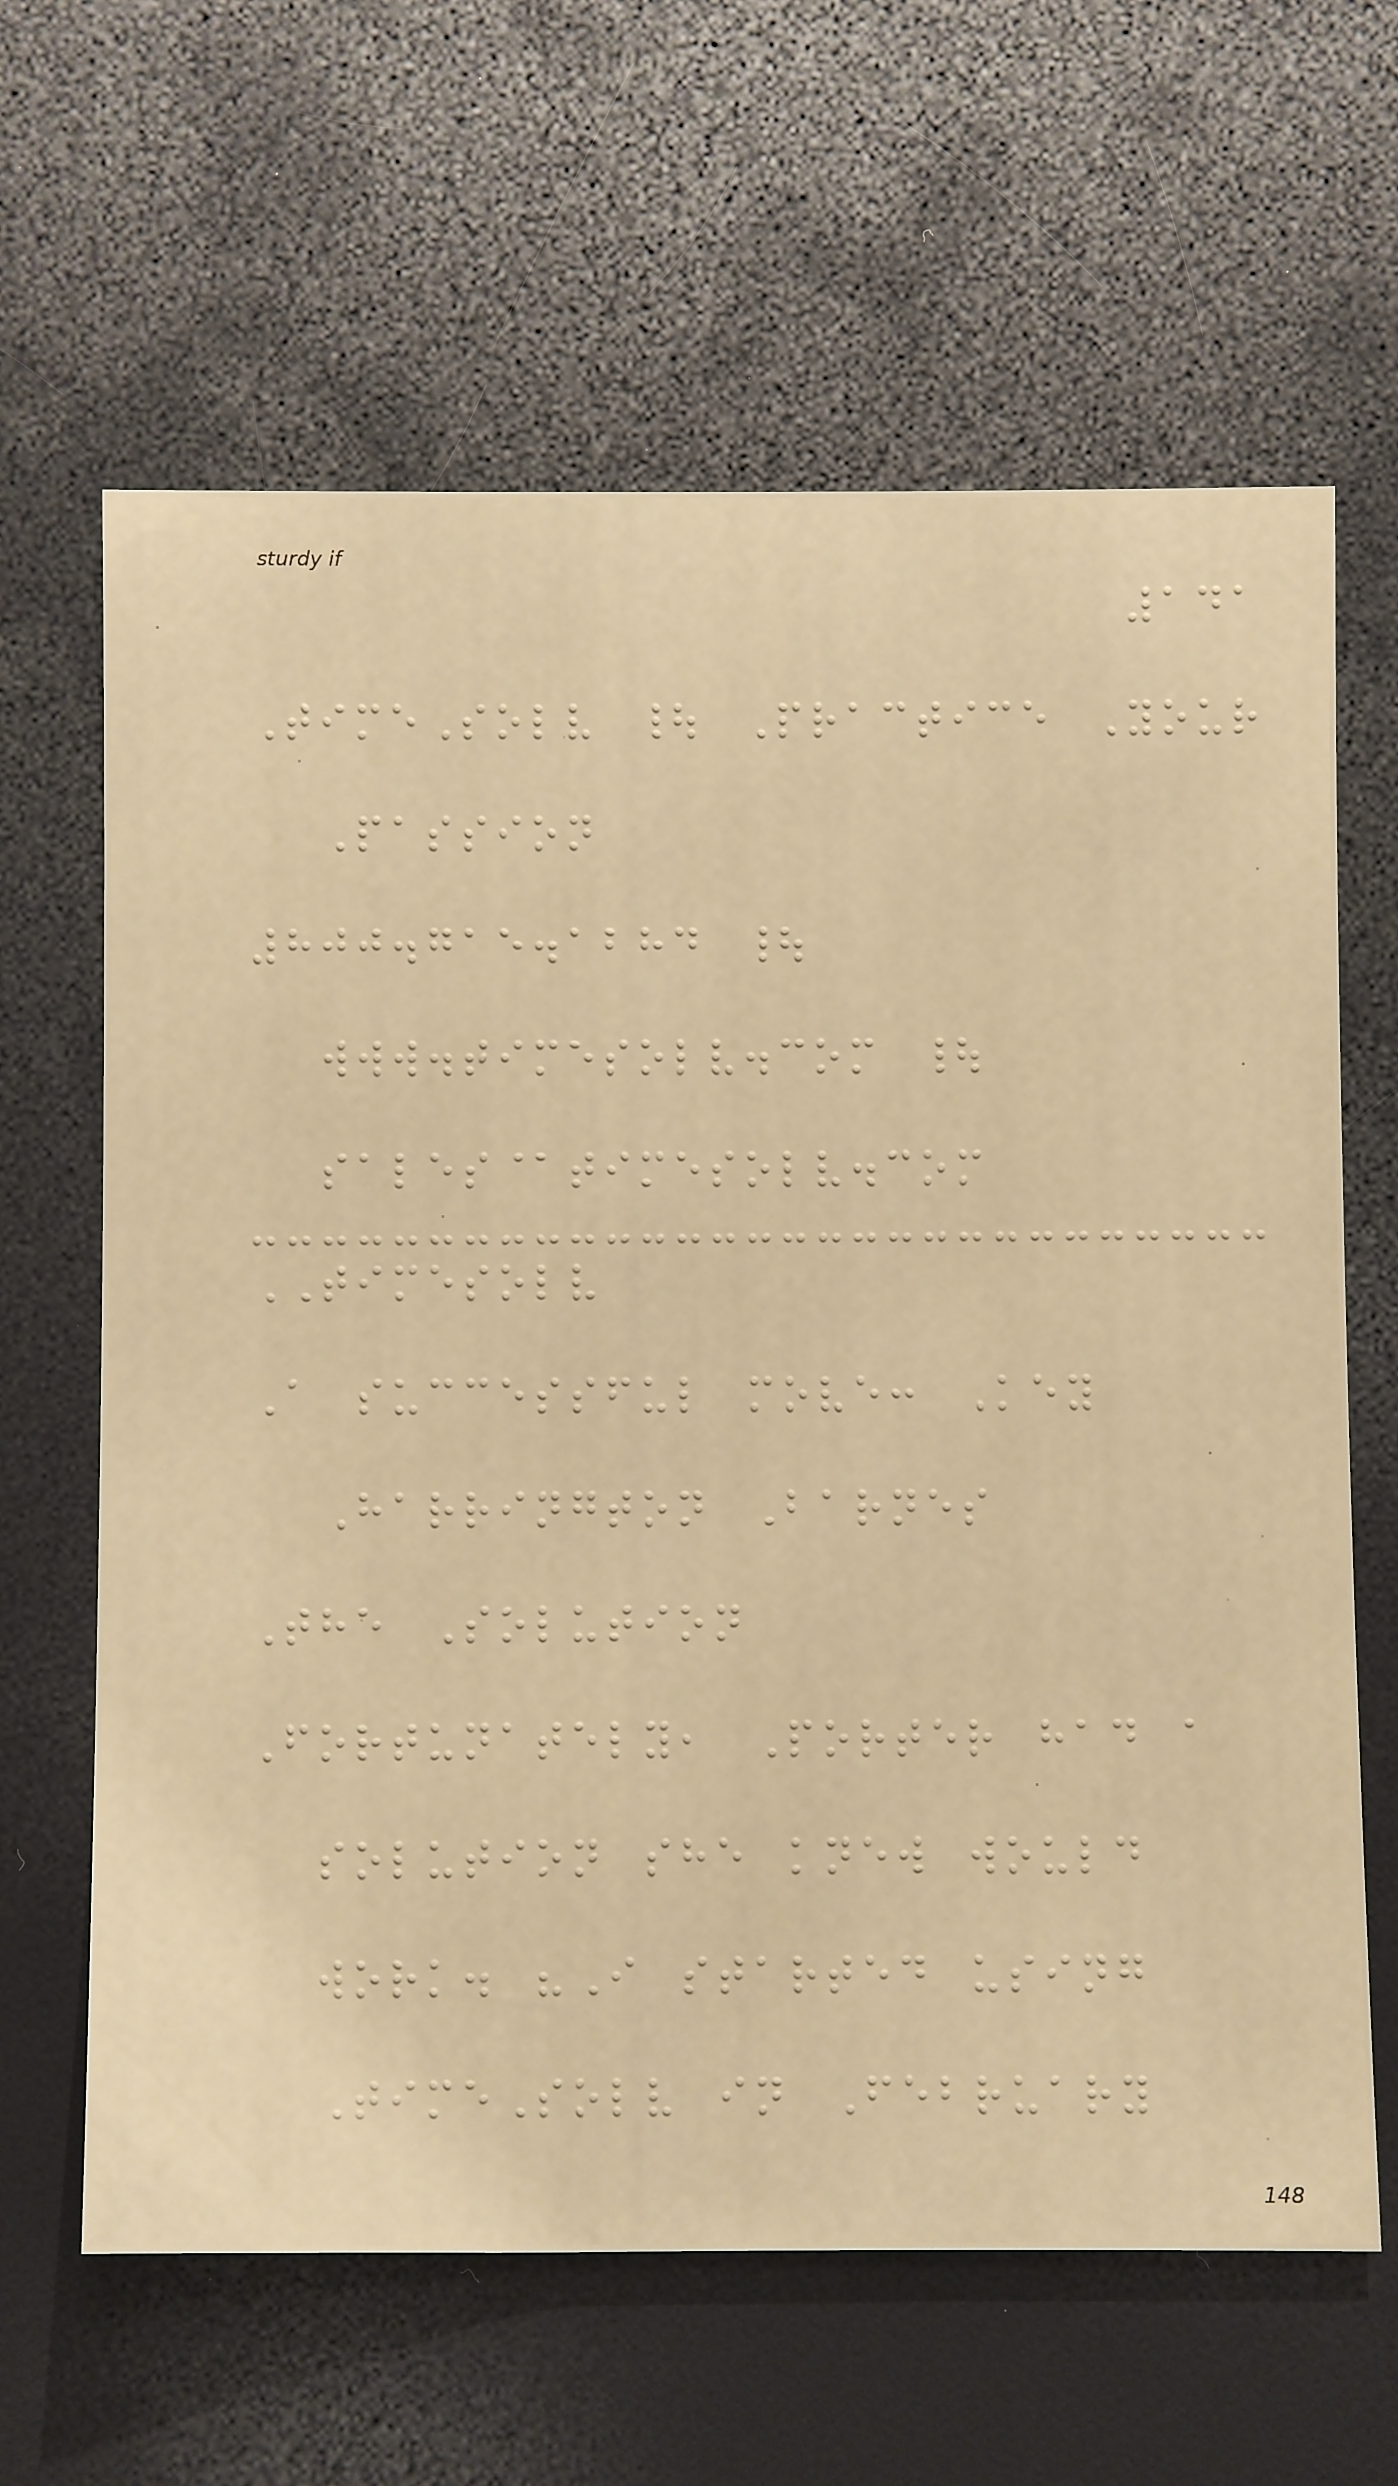141
TimeSolv | Practice Your
Passion
800.715.1284 |
www.timesolv.com |
sales@timesolv.com
TIMESOLV
A successful move: Key
Harrington Barnes
The Solution
Fortunately, Porter had a
solution she knew would
work. "I started using
TimeSolv in February
